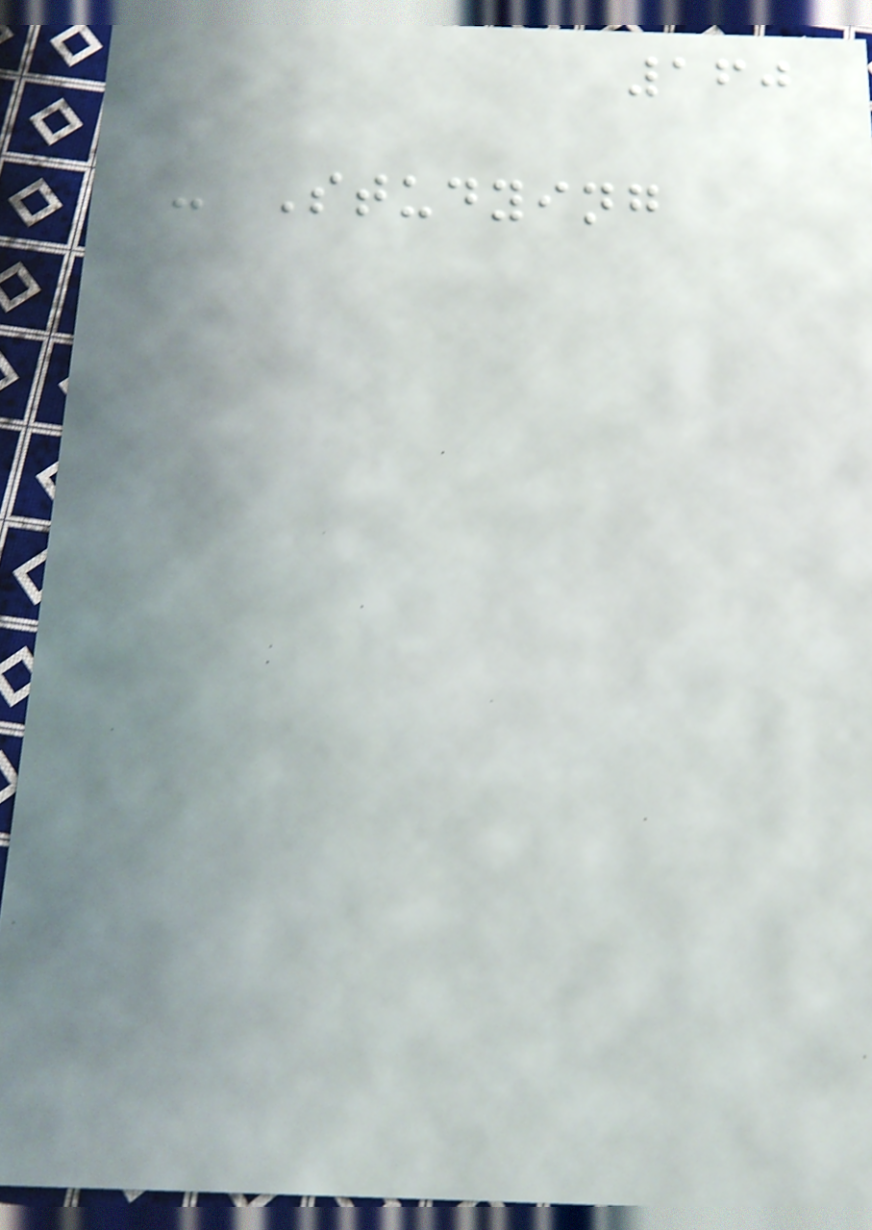160
- Studying
